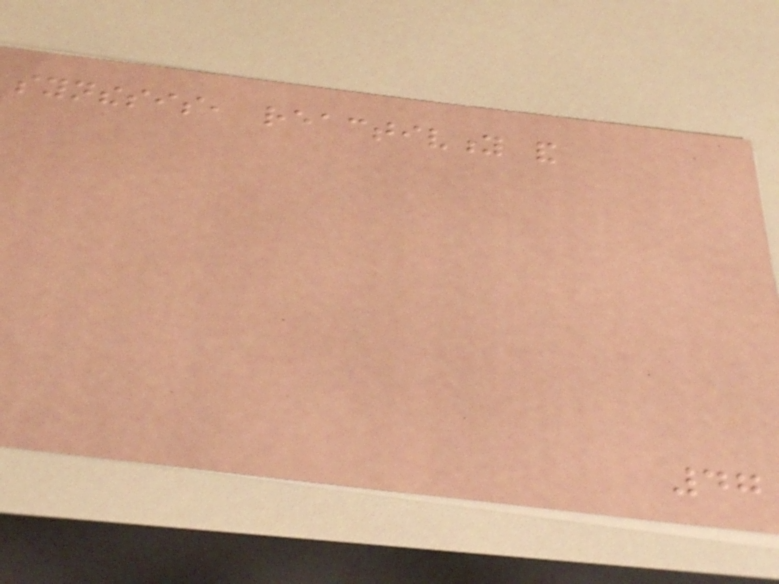synthesis, reactivity and
47
